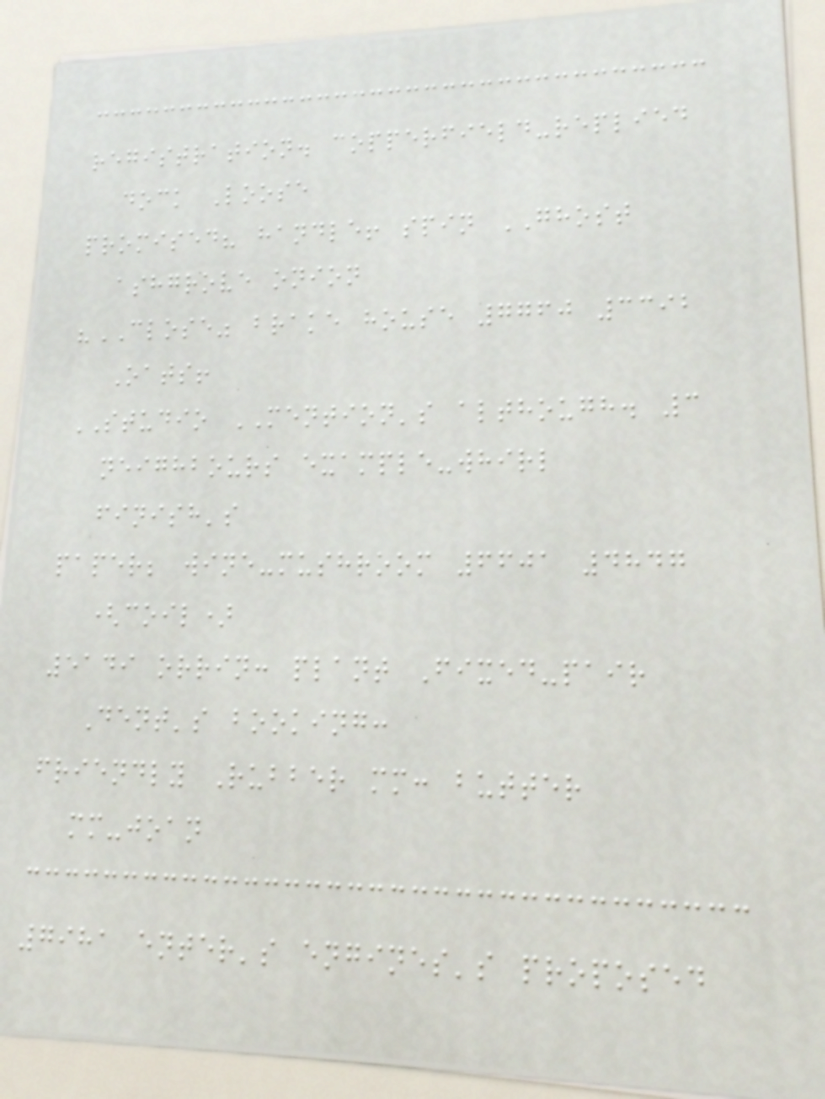registration. copperfield-replied
dock Loose
promised? handle! spin GHOST
ashgrove onion
"CLOSE" brake house 7760 3392
Oats!
STUDIO MENTION's although. 3
neighbours example-whirl
finish's
paper; wine-mushroom 6601 4847
(coil)
5149 orrin: plant Fixed-pair
Dent's booking:
friendly Rubber mm: butter
mm-joan
7981 enter's engines's proposed
